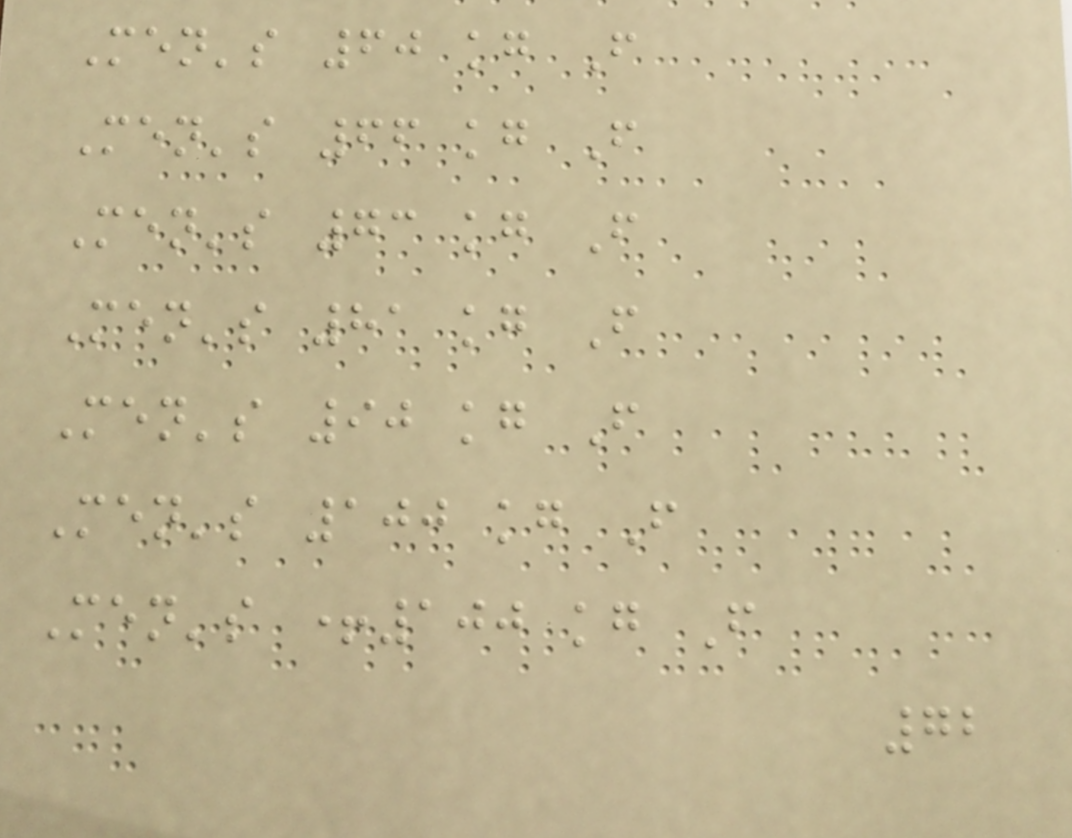Men's 60 kg F
Men's 66 kg F
Men's 73 kg F
Men's 81 kg F
Men's 90 kg F
Men's 100 kg F
Men's +100 kg F
72
